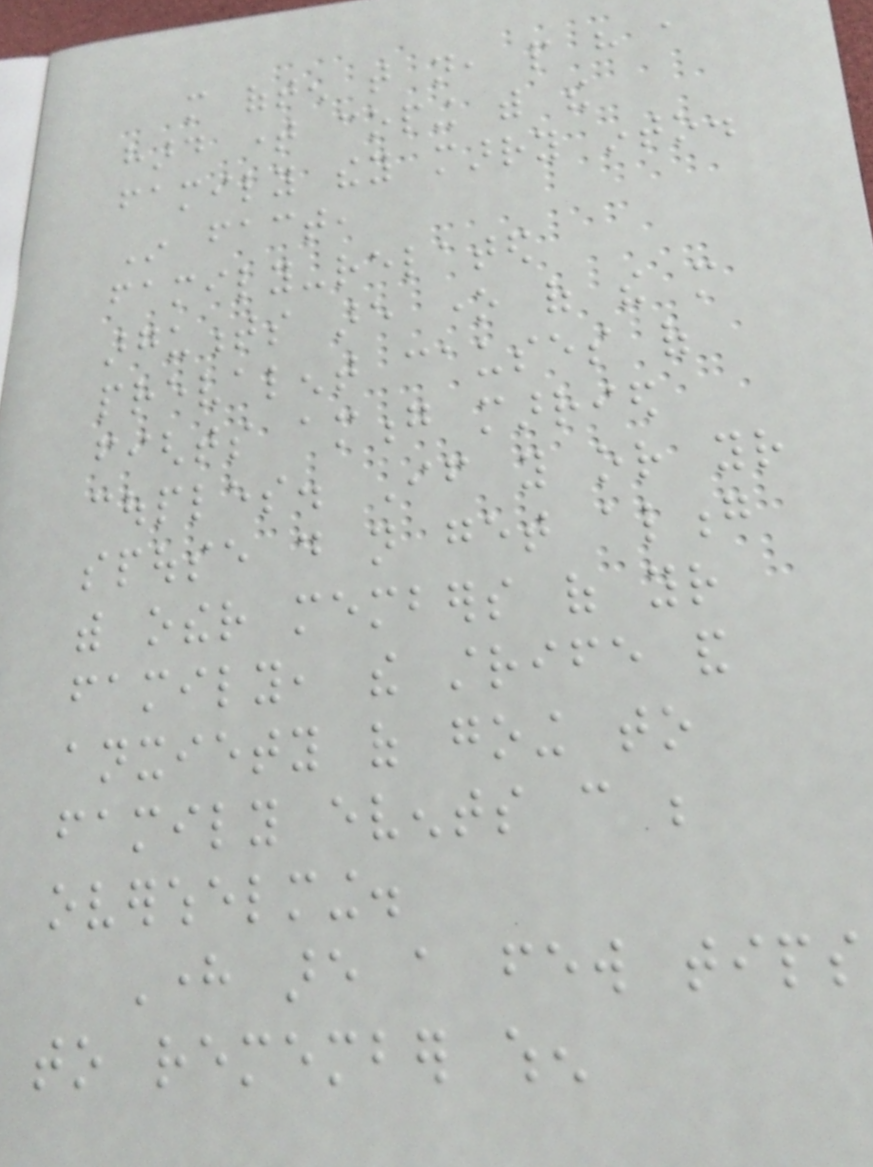more often that not, people have a
hard time coping with the
family they marry into.
In fact,
family-related
arguments are one of the more
prevalent causes of
fights among married
couples. If you or your
spouse do not get along
with other members of your
family, the strife and
anxiety of going to
family events can be
overwhelming.
Here are a few tips
to remember when
